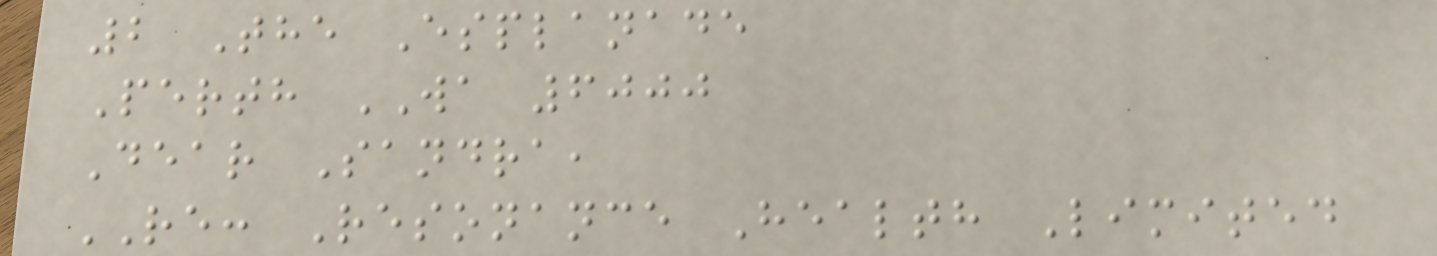2 The Esplanade
Perth WA 6000
Dear Sandra,
RE: Resonance Health Limited
